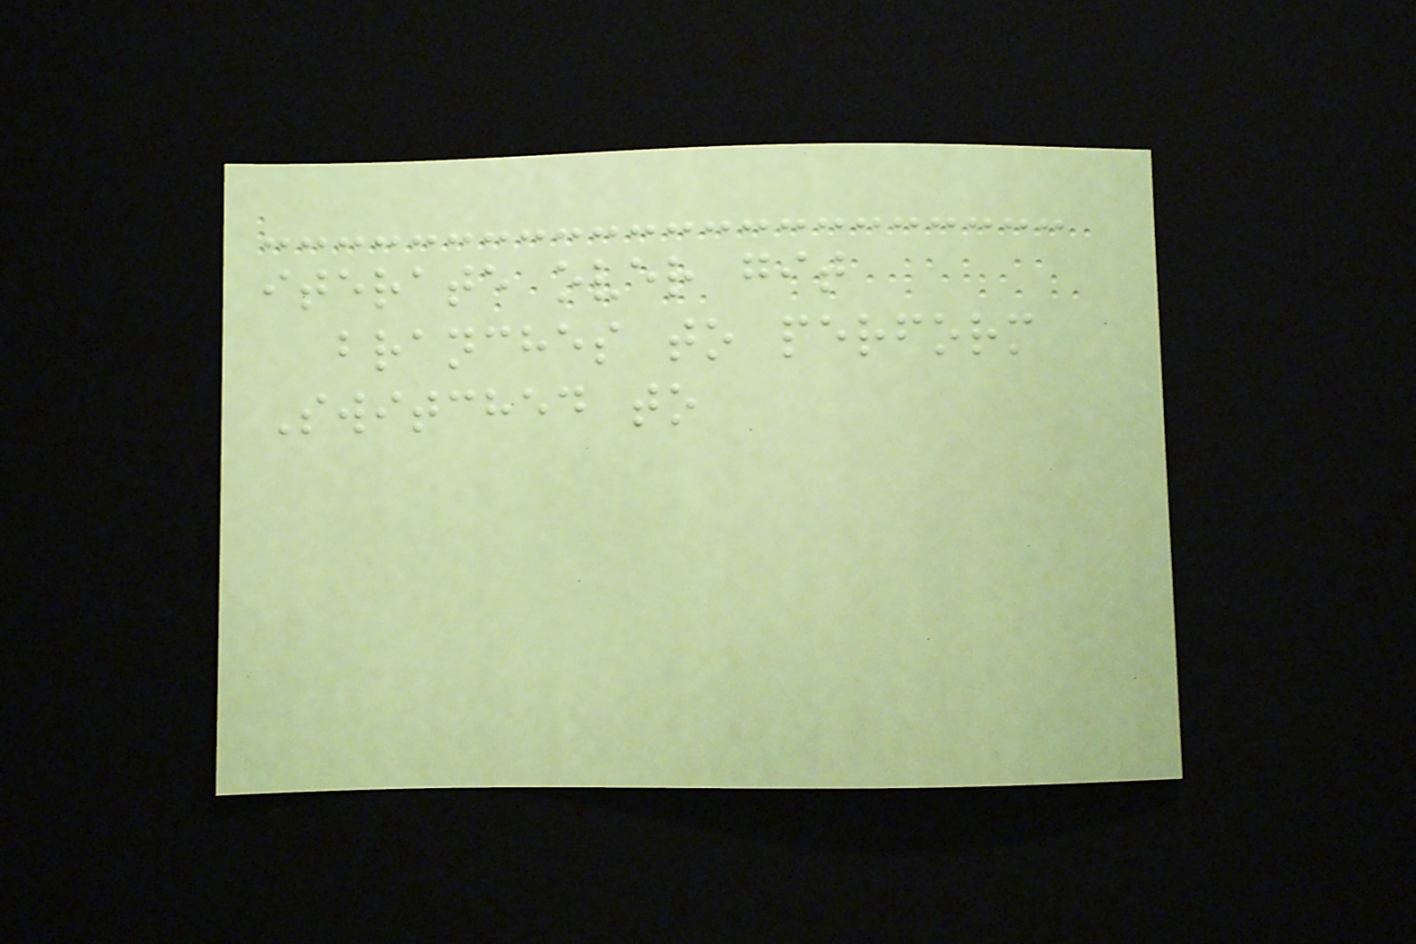iterate over git
branches to perform
Switched to
